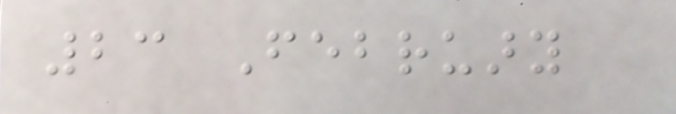23 February
